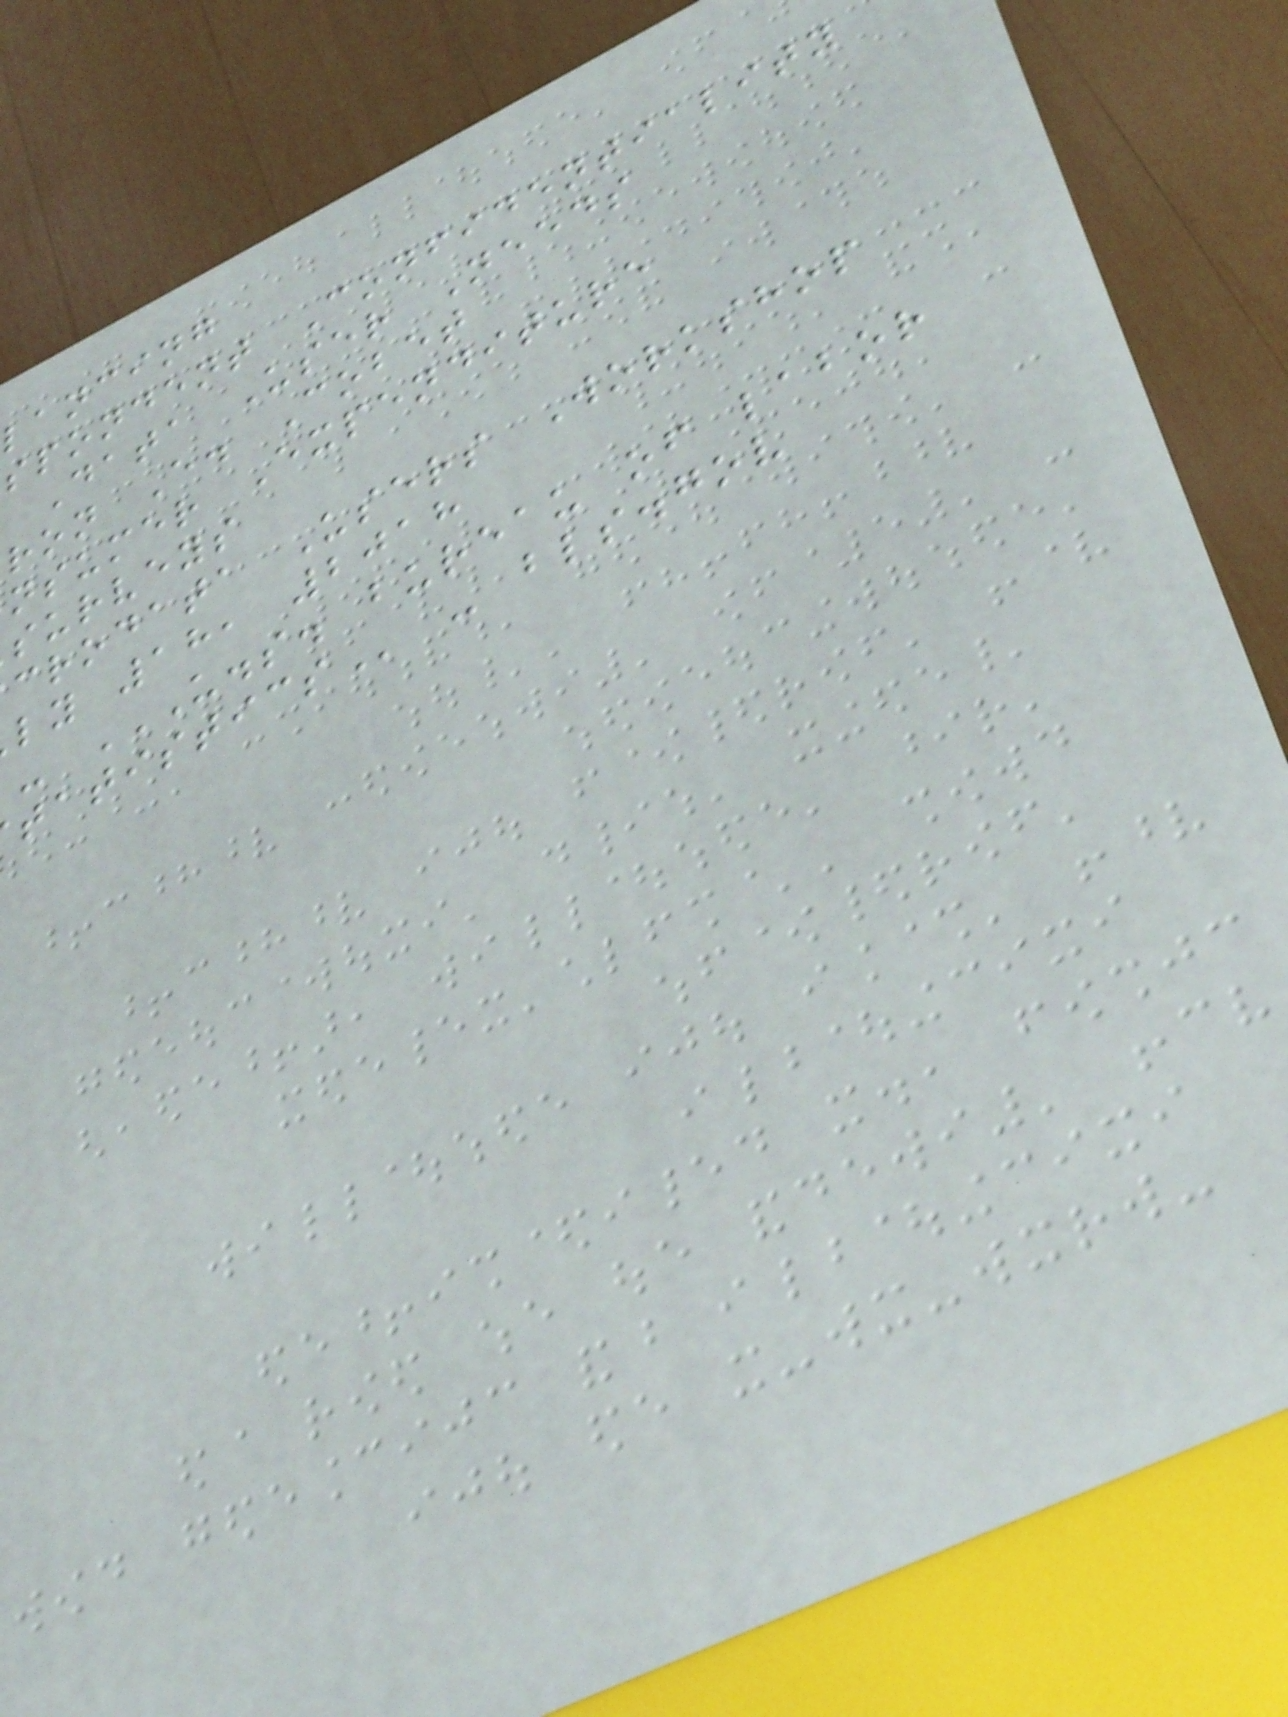lancing
spondent Confidentiality
Data User Needs
ron E. Cobet
nsumer Expenditure
surveys
crodata Users Workshop
ly 18, 2018
- bls.gov
